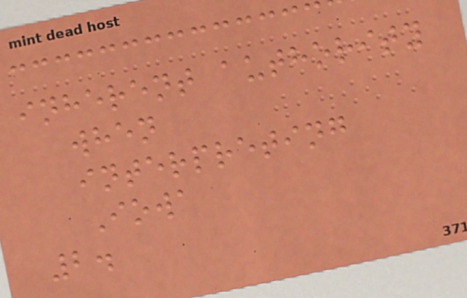inherent authority
when
interpreting
Iowa
2.
